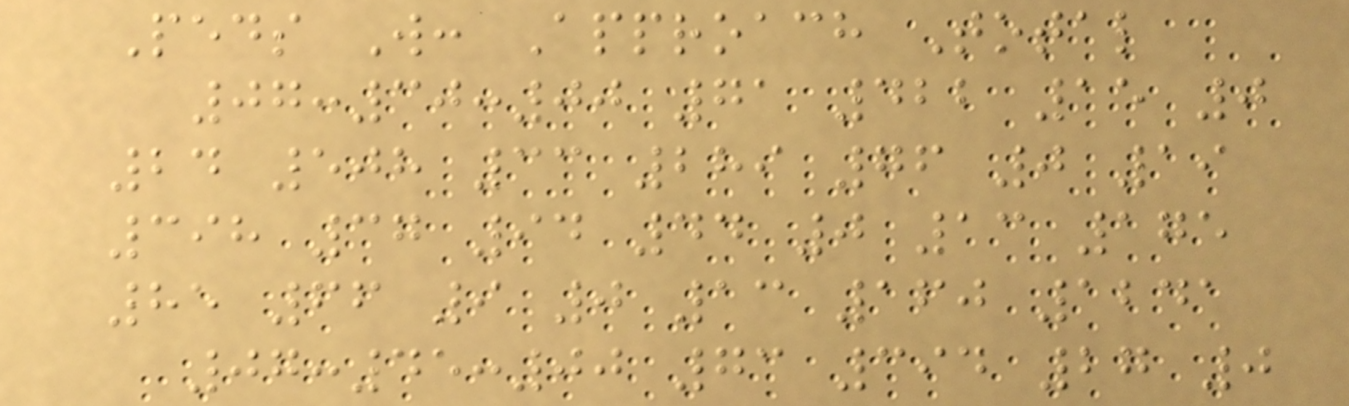Peds W: Approach Total
07:30:00 71 422 15 0
24 508 33 289 76 0 19
398 37 94 44 0 13 175
85 66 9 0 13 160 1241
07:45:00 73 394 27 0
